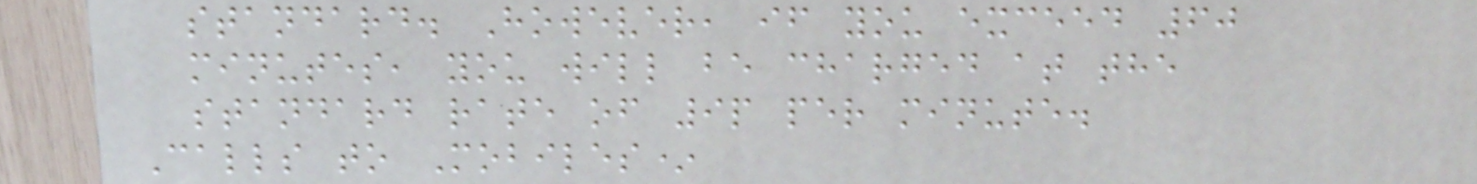standard. However, if you exceed 60
minutes, you will be charged at the
standard rate of 9p per minute.
Calls to Mobiles*
